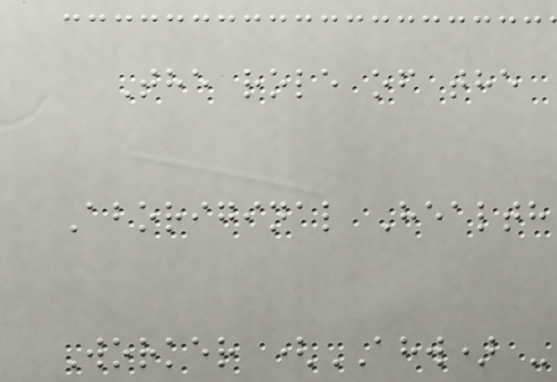The role of the
Aboriginal Health
Worker (AHW) -
